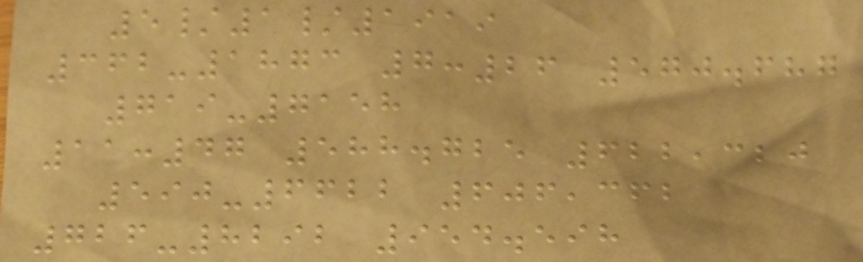5/1/1919
362-1873 7:26 570.687
719-7158
11:47 588.725 622,320
590-6622 606,362
726-8292 954.598
